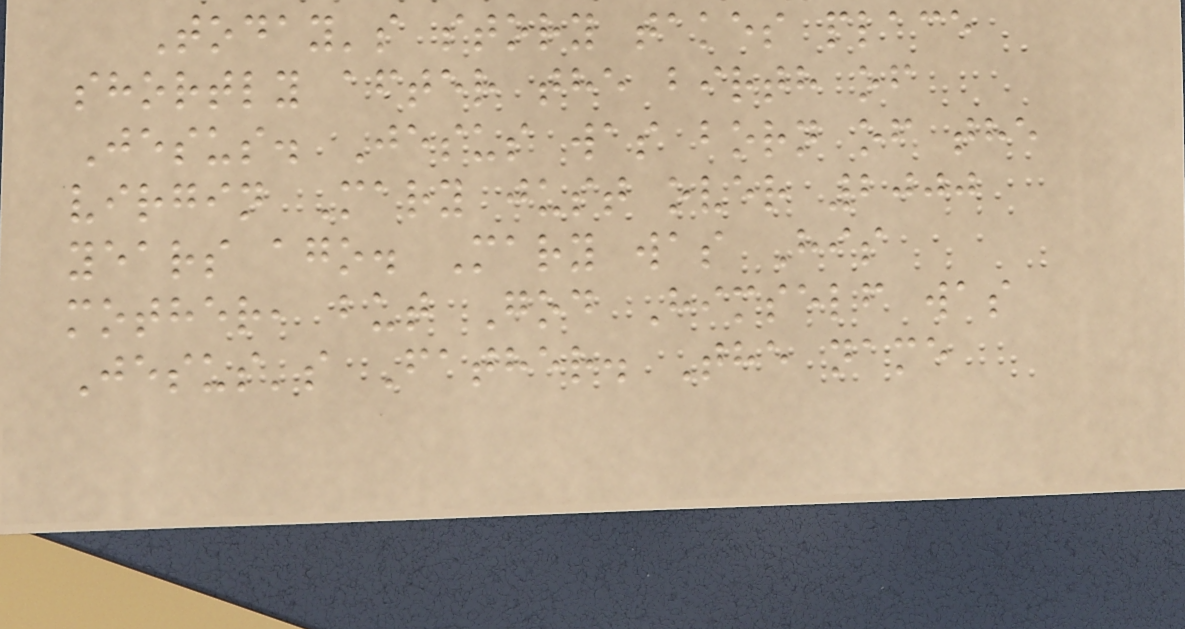Today's story takes place
shortly after the birth of
Jesus. Jesus was born of the
virgin Mary just over 2000
years ago. Mary was His
mother, but God Himself was
Jesus's Father. The name
